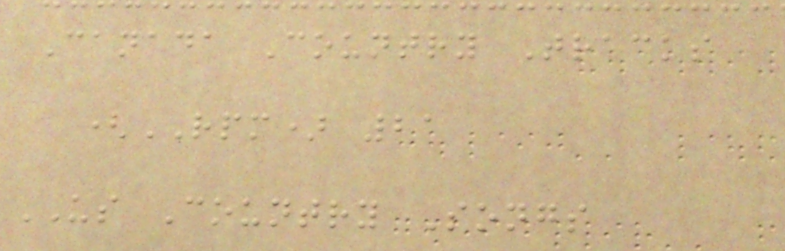Canada Country Tracks
(RPM) 21
US Country Songs
